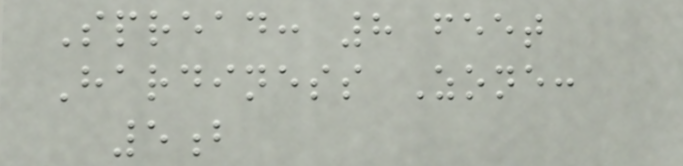Spread: 8 feet
Hardiness Zone:
5b
